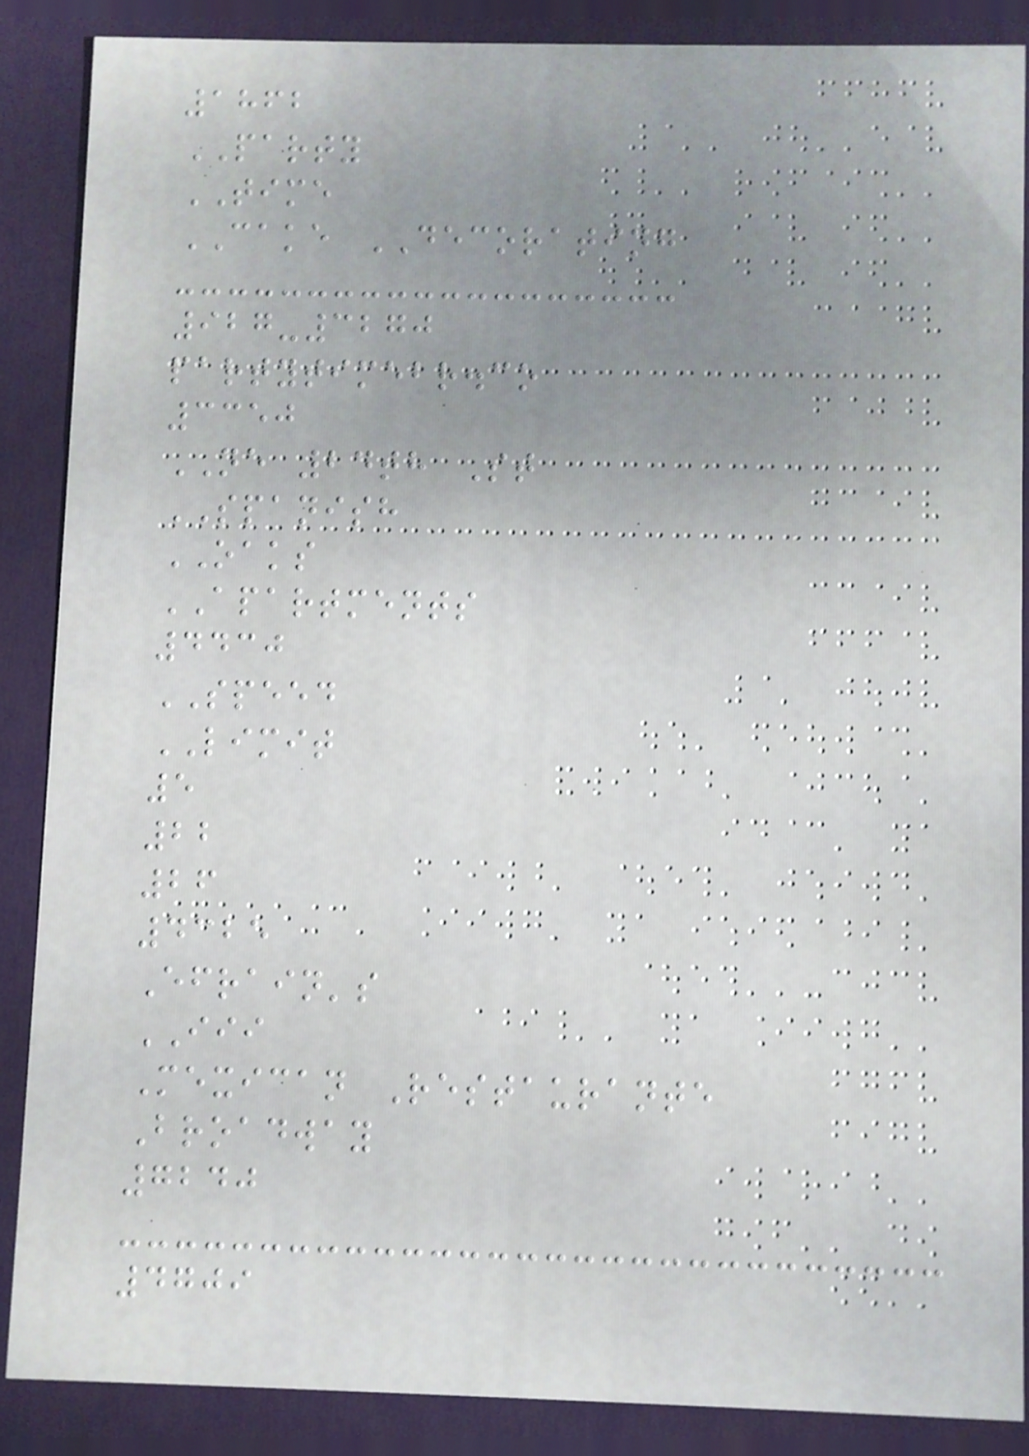1862
PARTY
TIME
CAKE DECORATING
927-3270
partytimebr.co
3350
NE 24th St
SPANISH
OAKS
APARTMENTS
4430
SPEED
LIMIT
5
22
26
4325
Efrain's
III
Mexican Restaurante
Broadway
7240
4709
